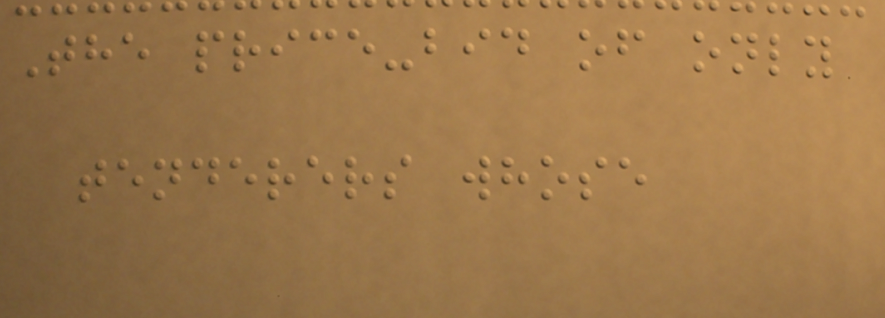The price-bid of only
tenderers whose
